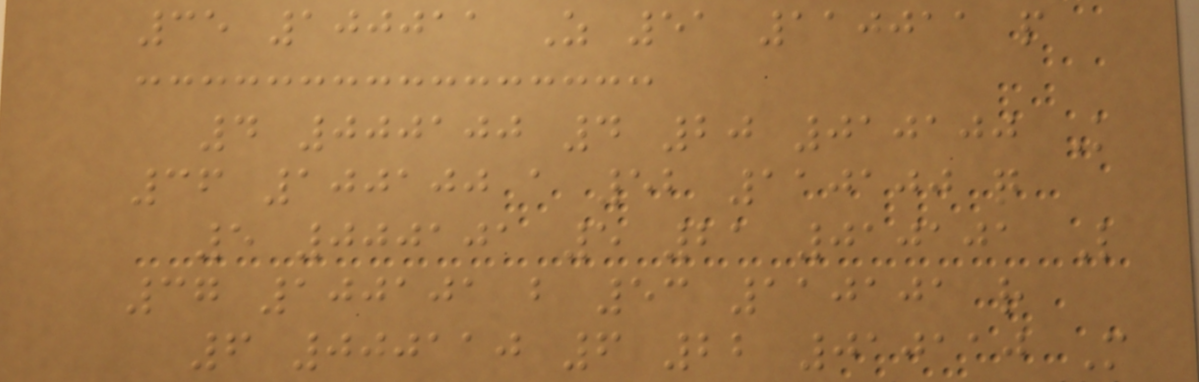35 100011 Z 51 110011 p
4 000100 4 20 010100 K
36 100100 a 52 110100 q
5 000101 5 21 010101 L
37 100101 b 53 110101 r
6 000110 6 22 010110 M
